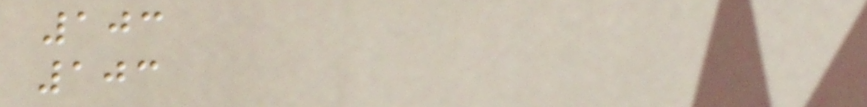103
103
